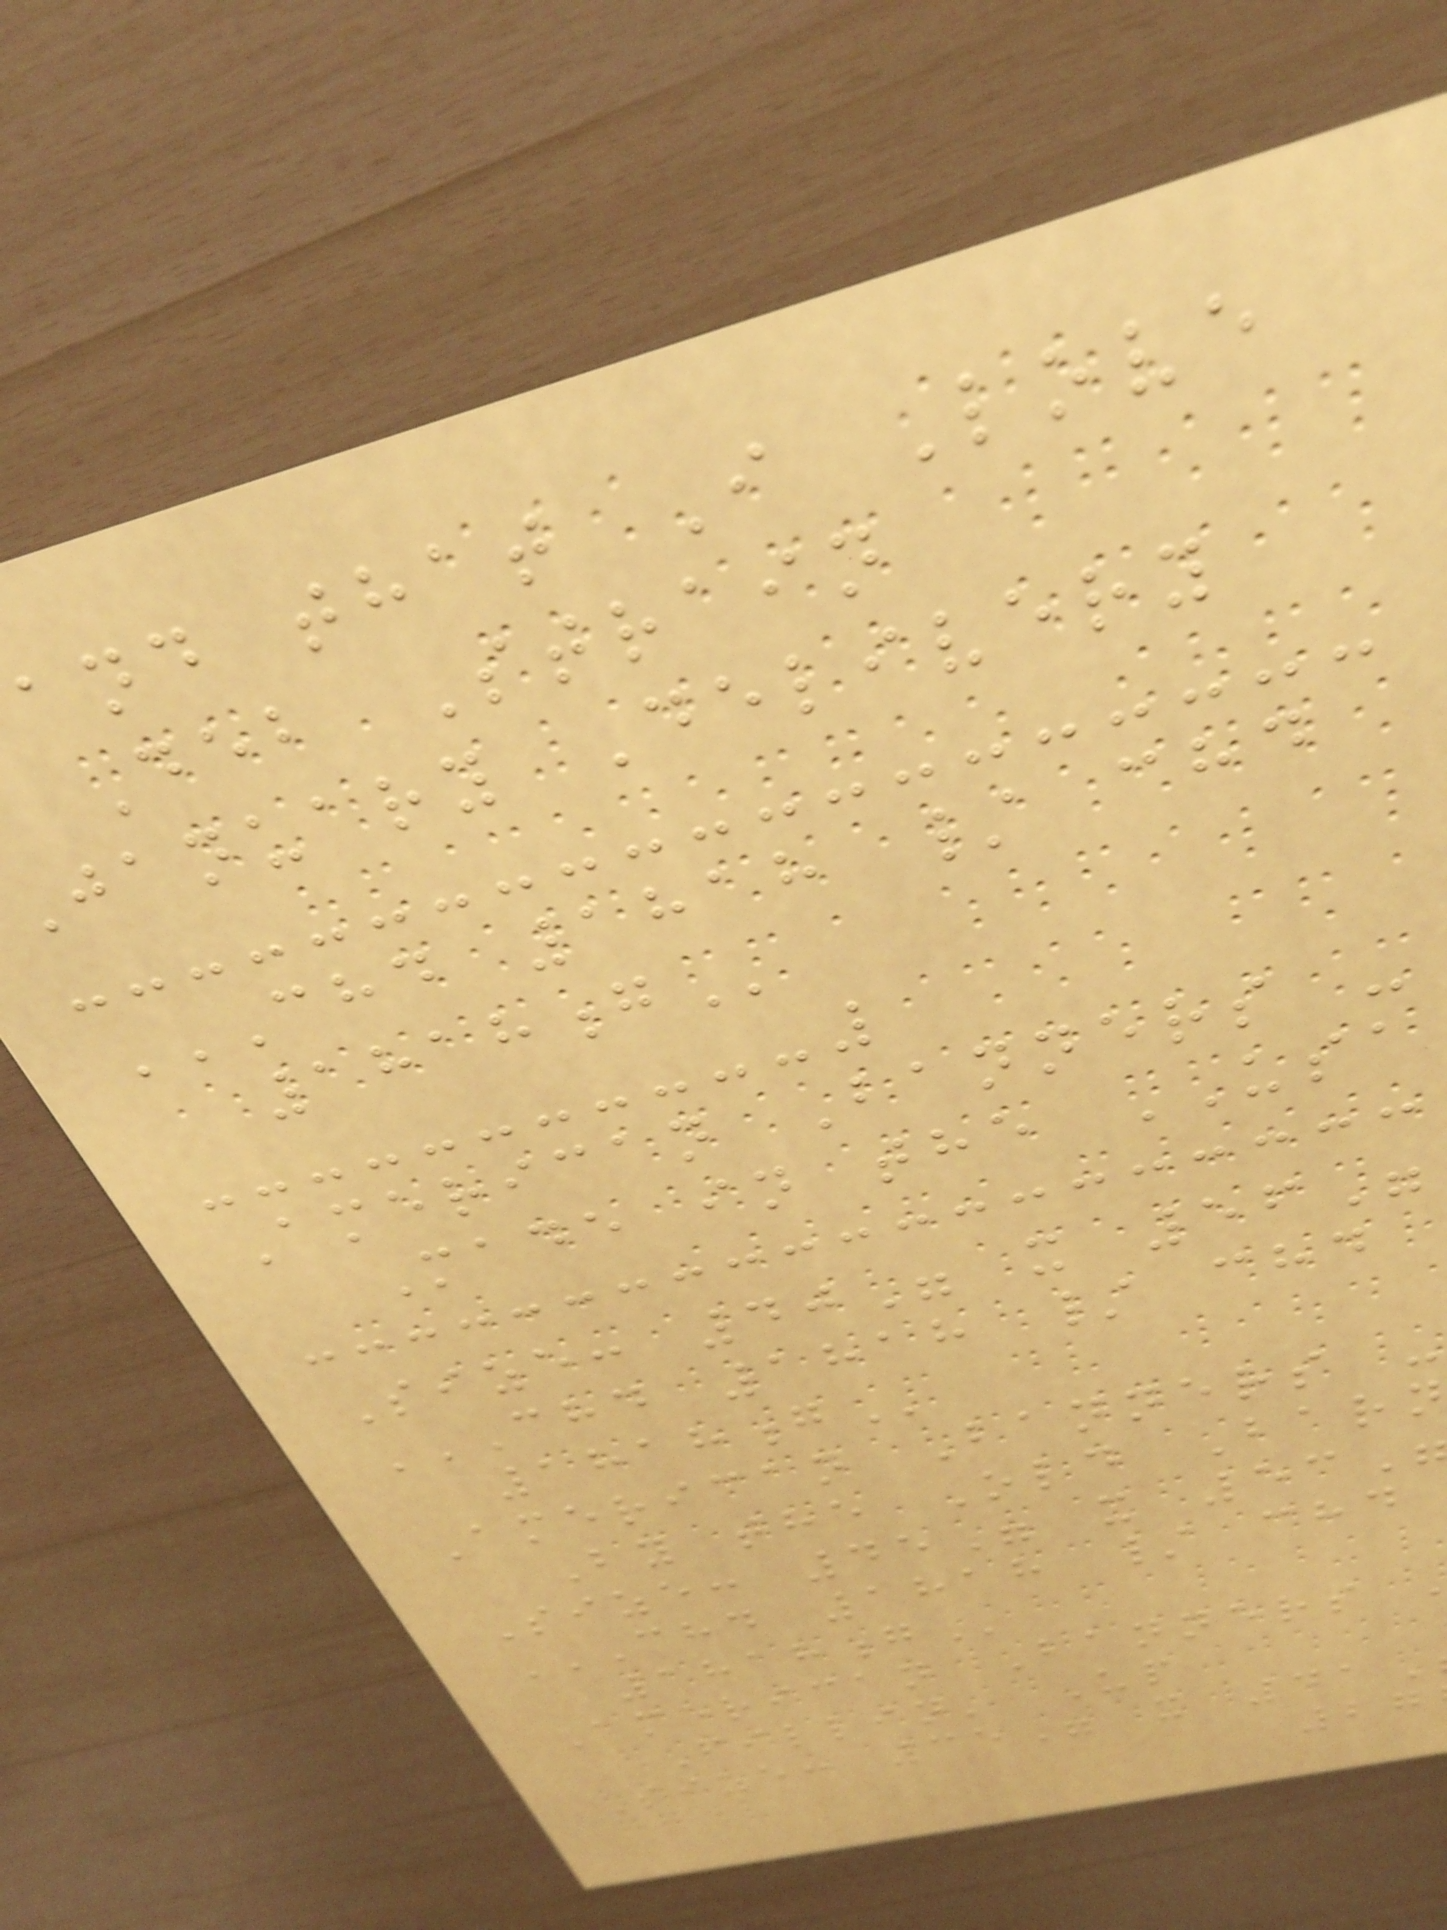and that I Love
Deb Strain
january Delivery
CHD 1818 / CHD
American Banners -
Made in the USA
Size: 40" x 56"
CHD 1818 / CHD
American Banners -
By the Old Barn
Size: 45" x 53
CHD 1818 / CHD
American Banners
Fillin' Up
Size: 35" x 41
